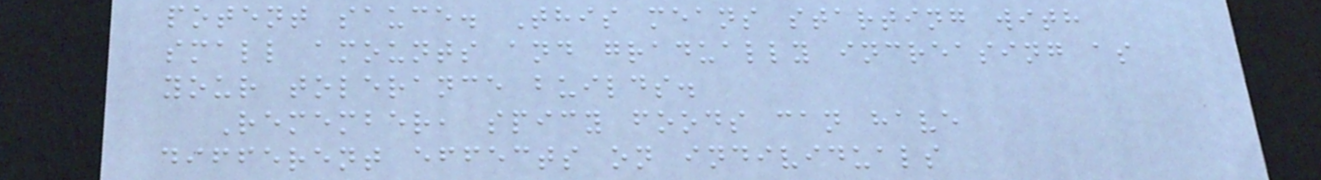potent sauce. This means starting with
small amounts and gradually increasing as
your tolerance builds.
Remember, spicy foods can have
different effects on individuals
